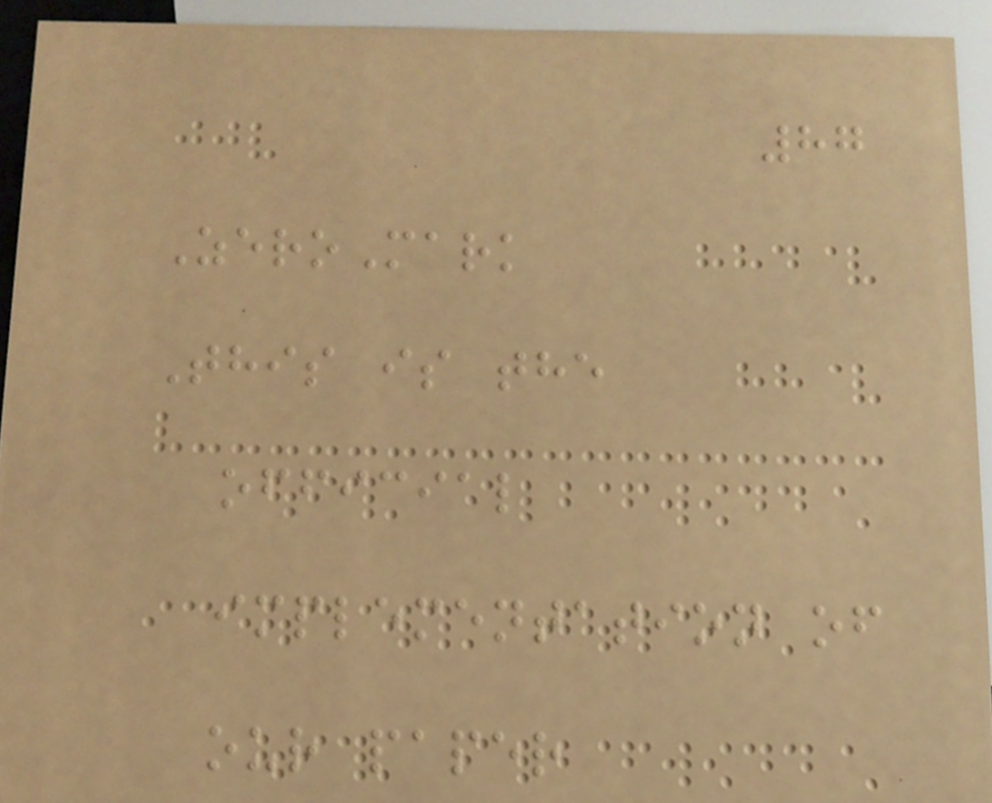87
ZeroMark
This is the
official
implementation of
our paper
